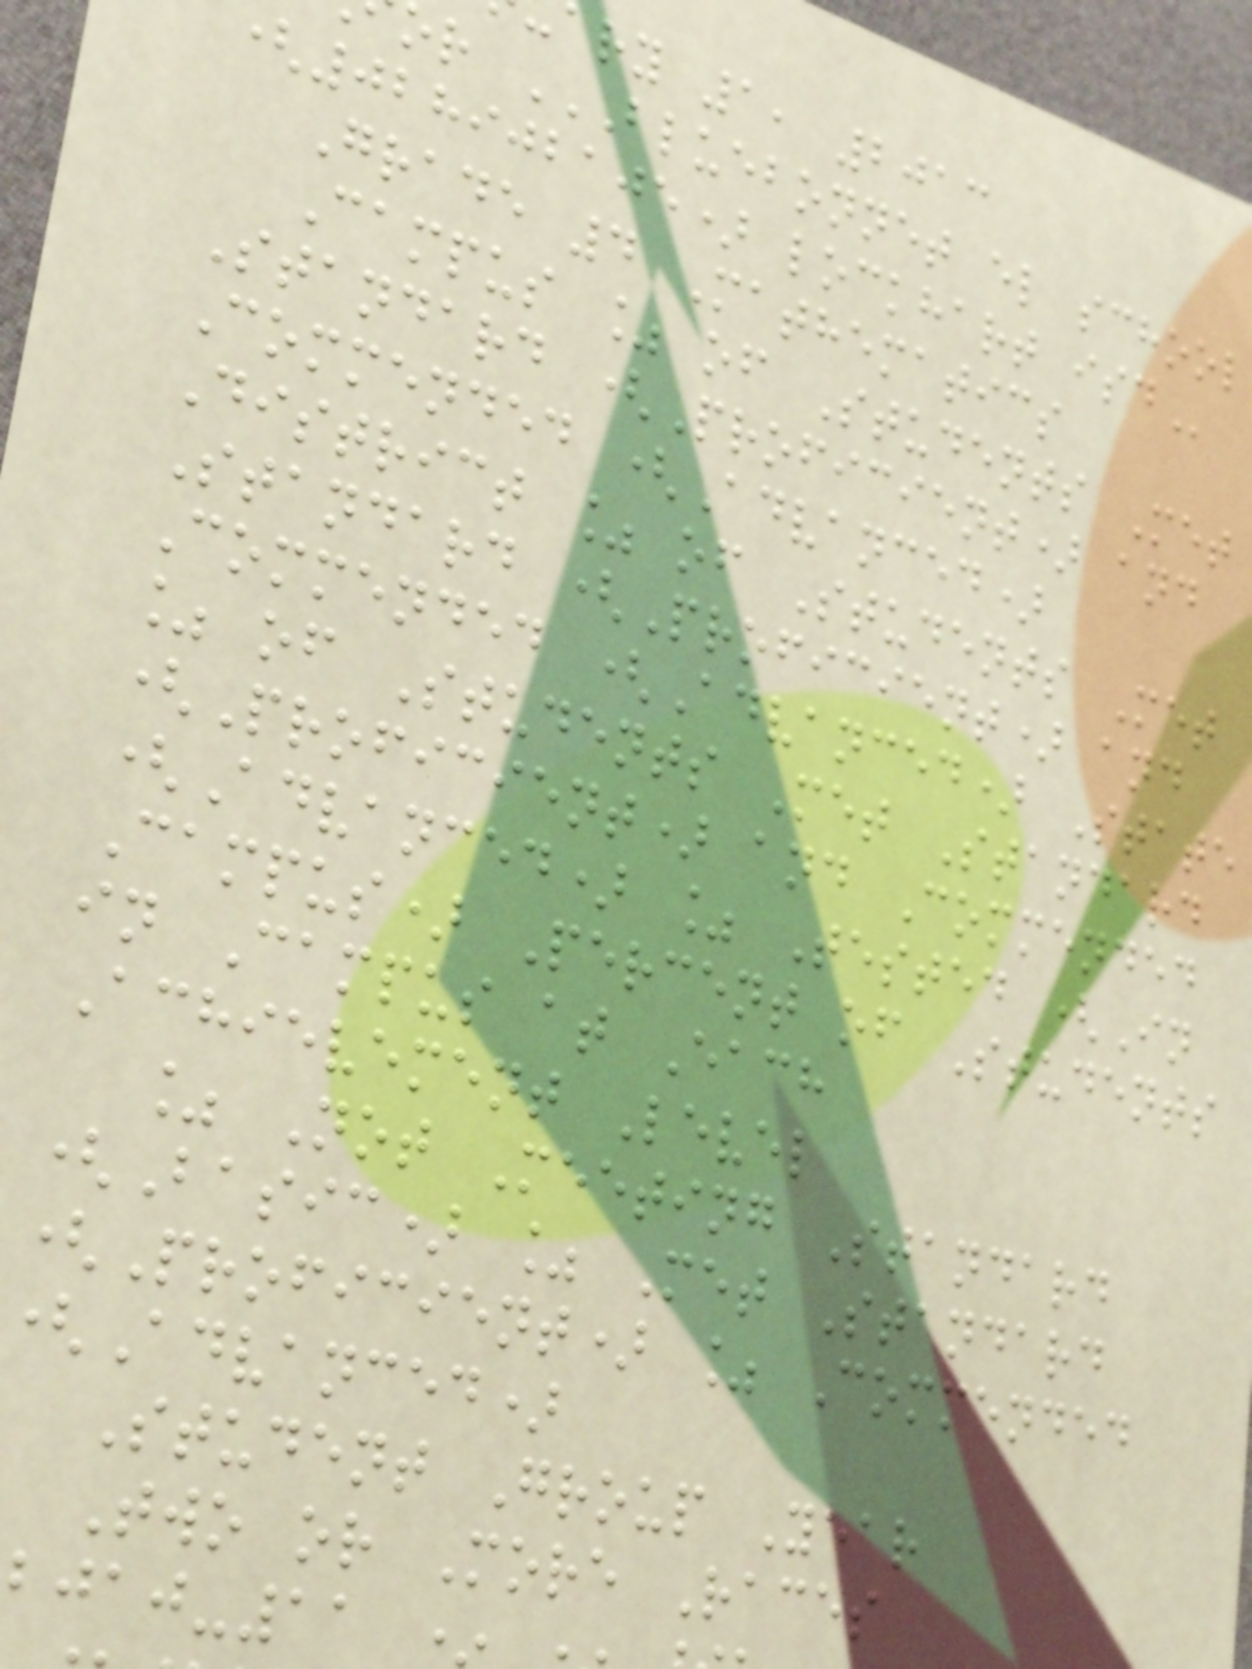ary 1, 2013
(028902105) lockhart
Grade 4 Mathematics
Campus % of Students Met
Standard (Proficient) and
Commended (Advanced)
District % of Students Met
Standard (Proficient) and
Commended (Advanced) State
% of Students Met Standard
(Proficient) and Commended
(Advanced) % Tested (In
Campus) Percent of Students
in Campus at Each
Achievement Level
% Not Meeting Standard
(Basic) % Met Standard
(Proficient) % Commended
Advanced)
Student Group Year
Two or More Races
